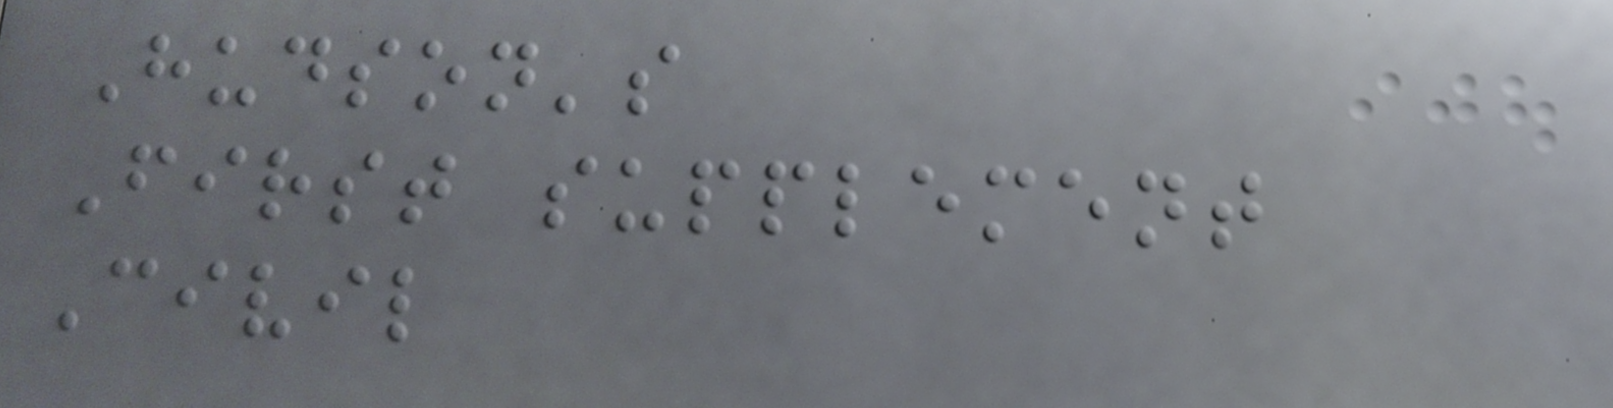Hudson's
First supplement
Civil
